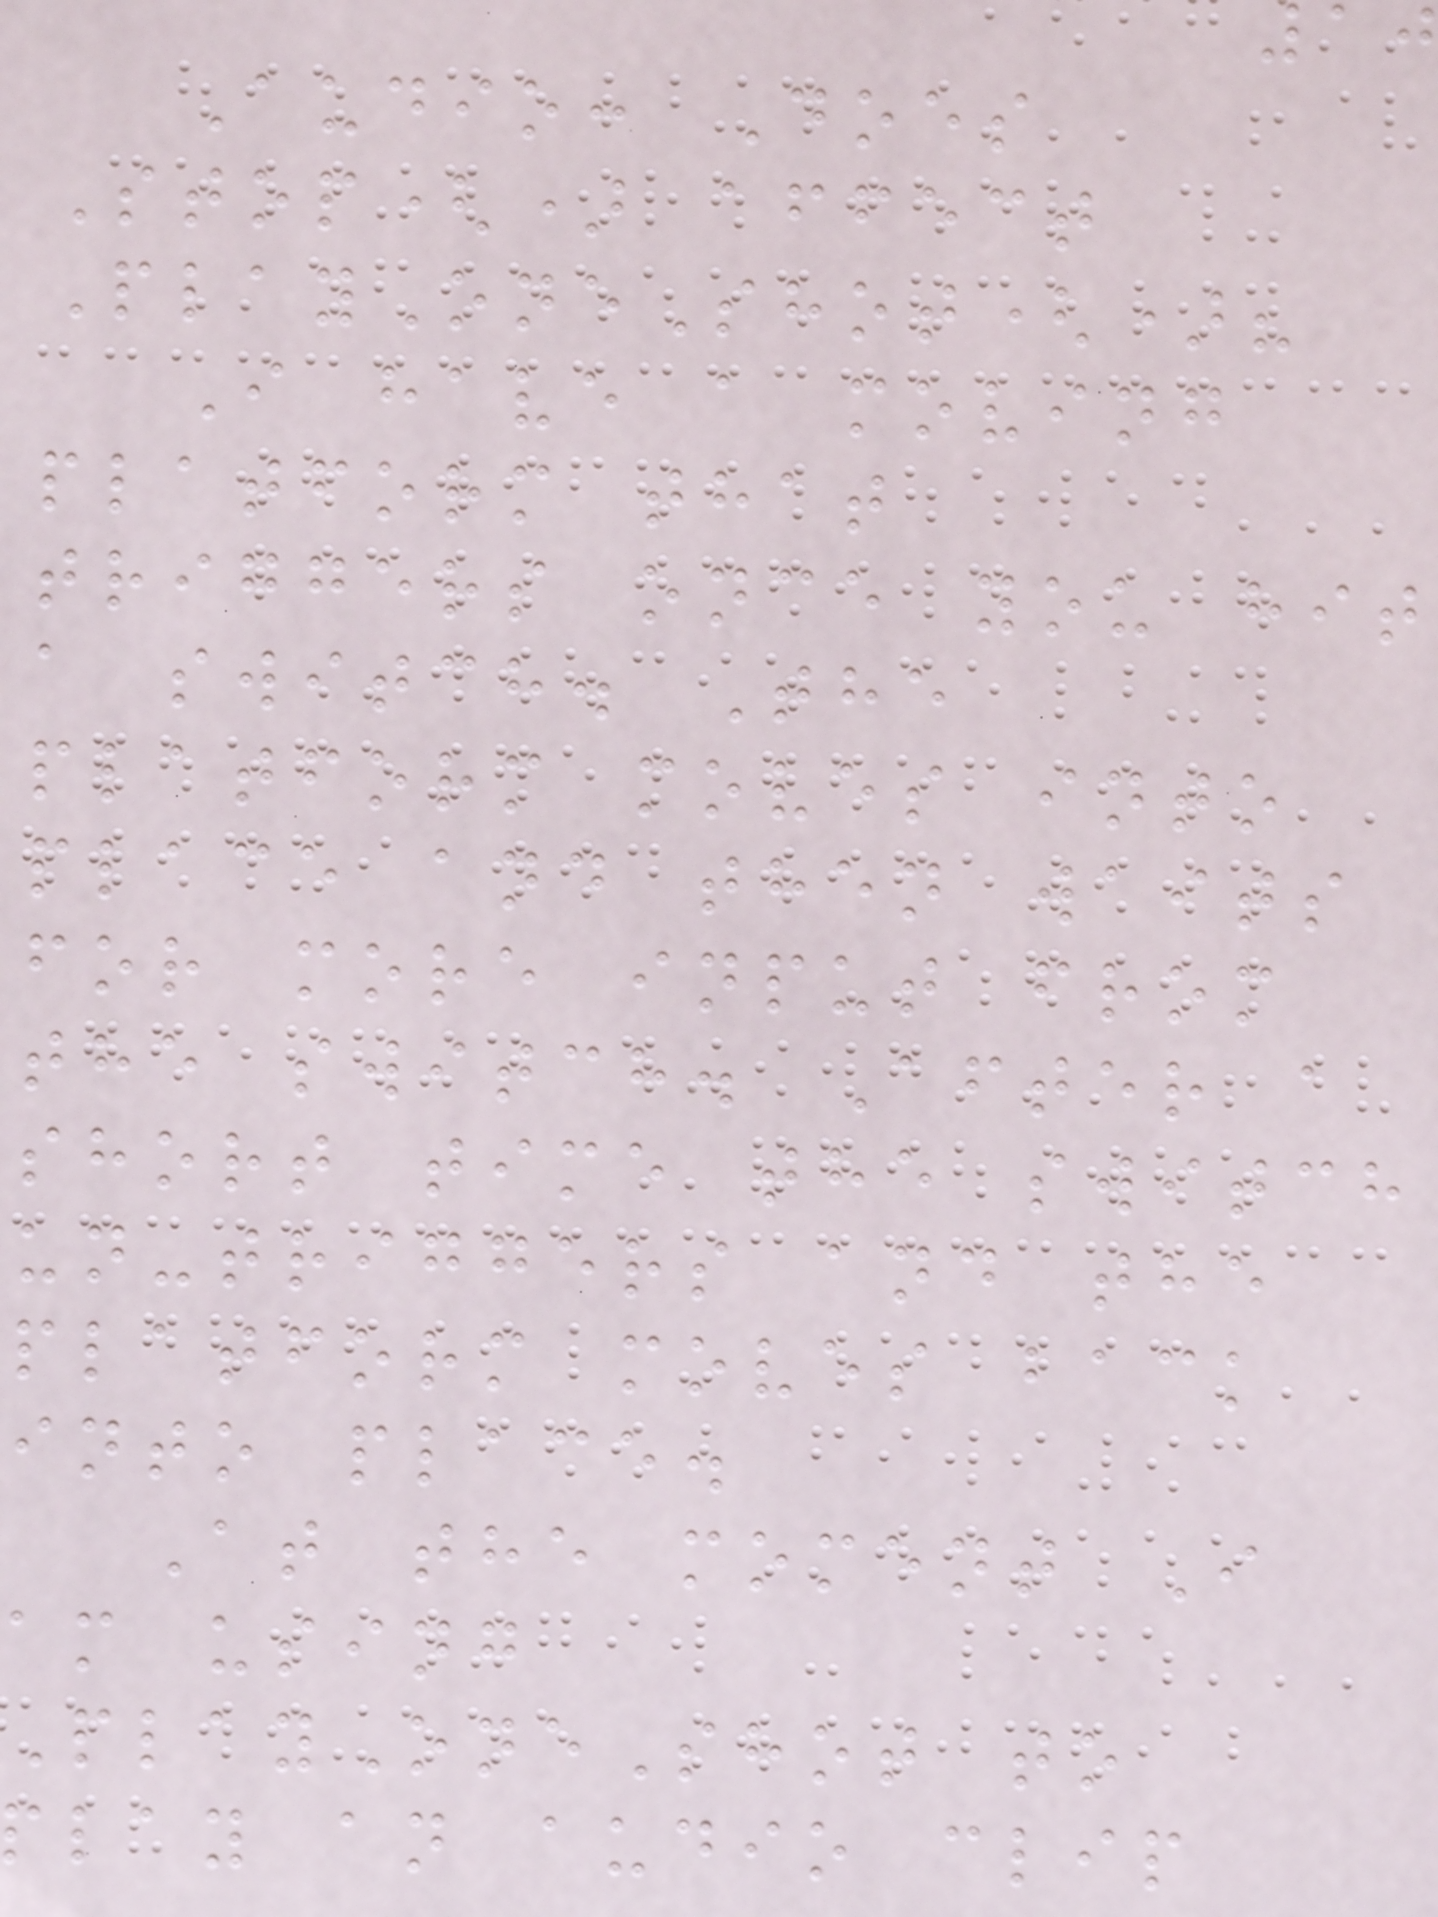10
Audio: Does
Stop() affect
PlayOneShot()?
I have a moving
platform that
triggers once you hit
a switch. The
platform moves into
place and then waits
for more input from
the switch. After a
short time the switch
un-triggers and the
platform moves back
into place.
At the moment I
am using
PlayOneShot to
lay an audio clip
